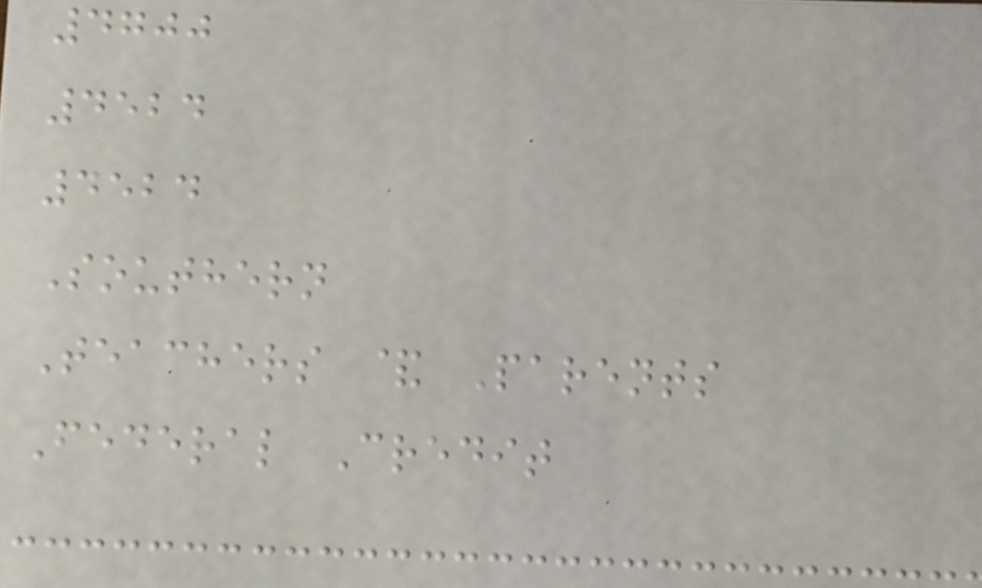4700
4524
4524
Southern
Teachers & Parents
Federal Credit
